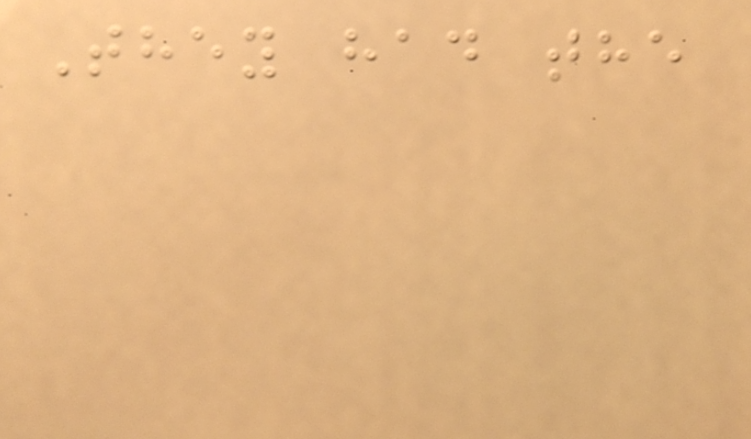They had the
